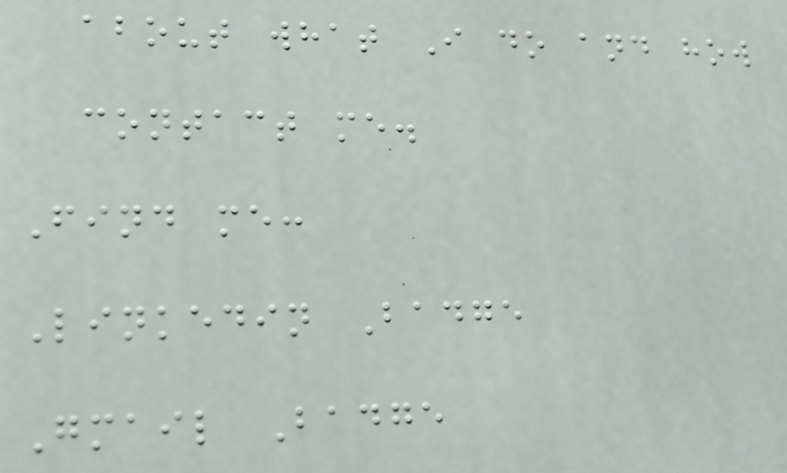about what I do and how
contact me.
Find me:
Linkedin Badge
Gmail Badge
